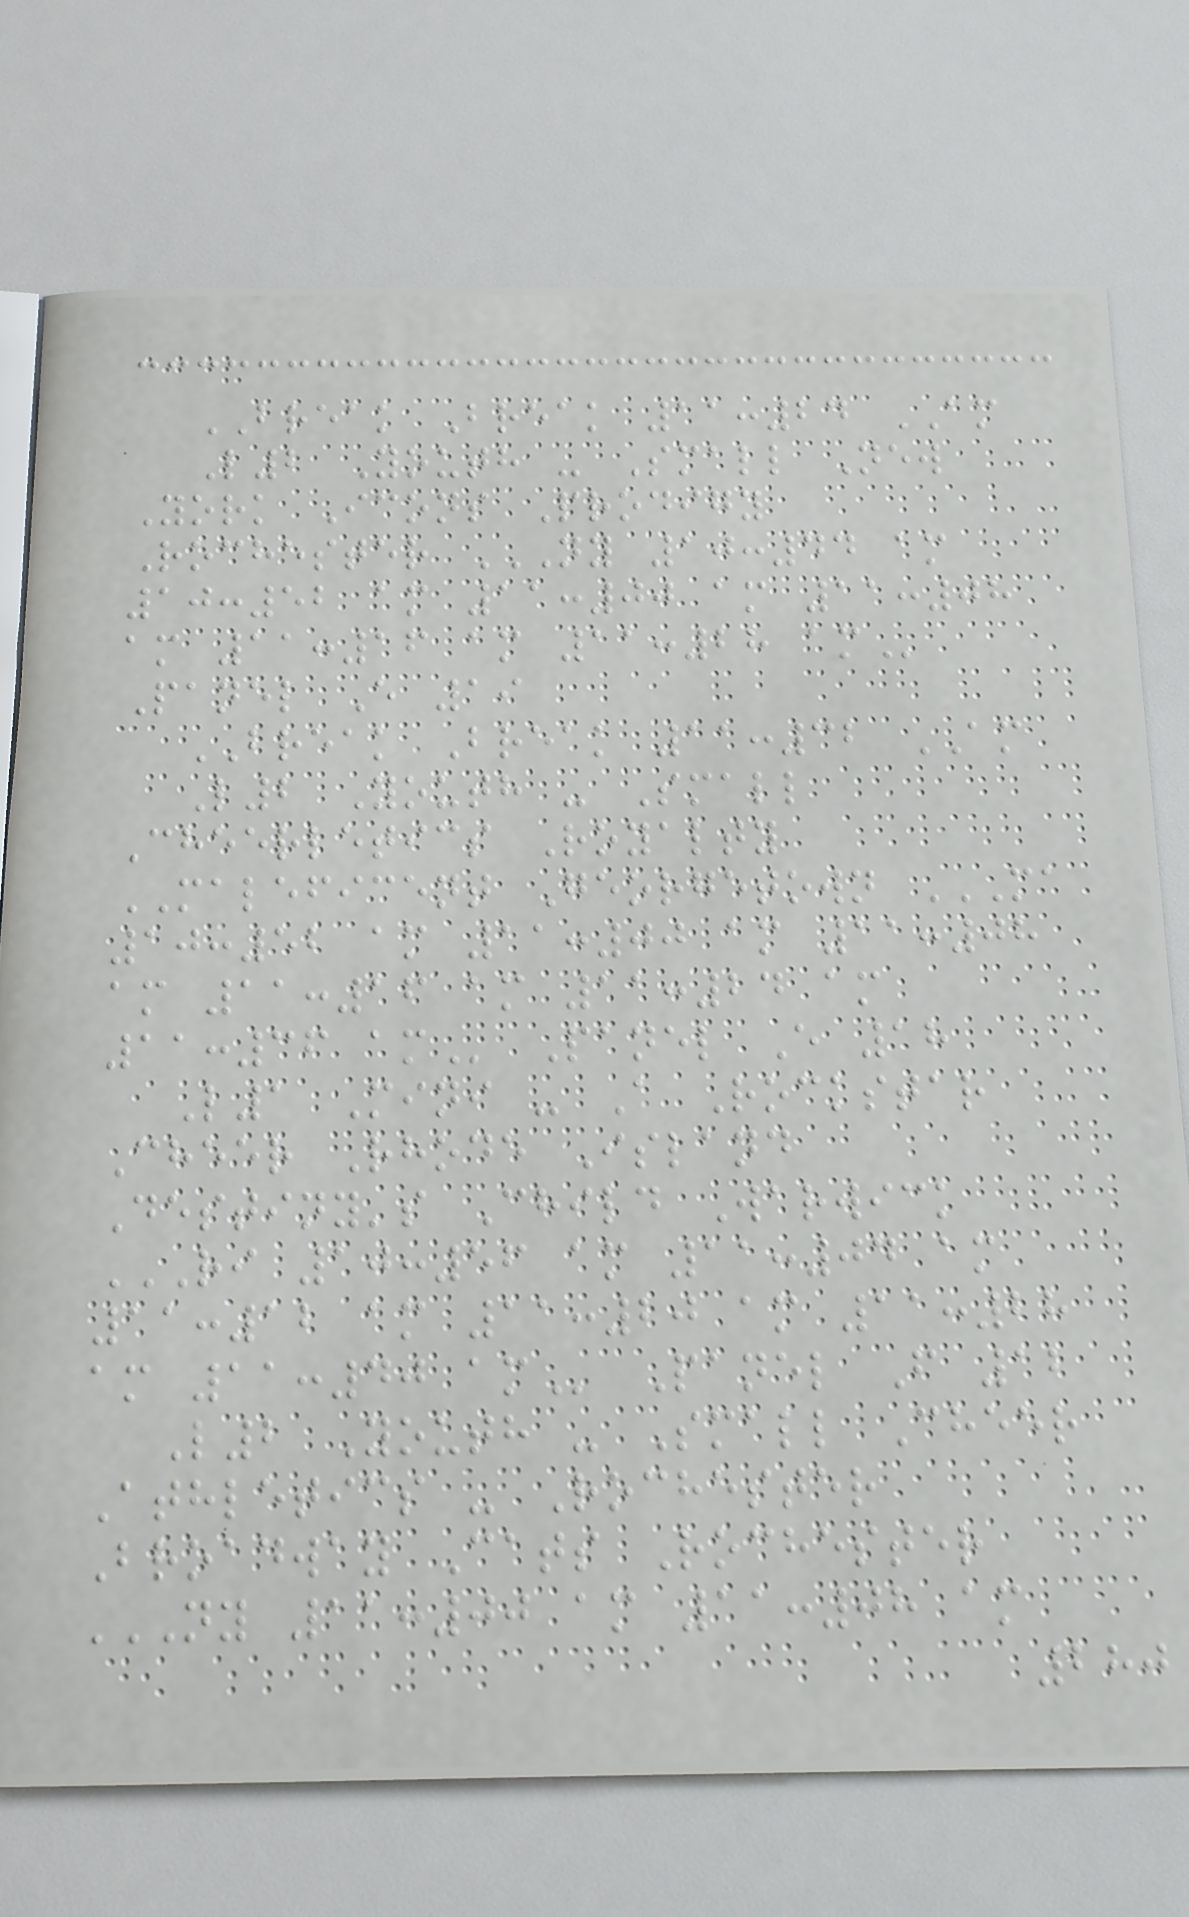BREAK Break 11:24 AM
L2 Youth - Small New
York Icons Prodigy
Rochester NY 10:44 AM
10:52 AM 11:00 AM 11:08
AM 11:16 AM 11:28 AM
Panel E 19
BREAK Break 11:32 AM
L2 Youth - Small
Cheerletics Royalty
MALEFICENT Georgetown MA
10:52 AM 11:00 AM 11:08
AM 11:16 AM 11:24 AM
11:36 AM Panel E 18
L1 Mini - A Rockstar
Cheer Rhode Island
Destiny's Child Warwick
RI 10:56 AM 11:04 AM
11:12 AM 11:20 AM 11:28
AM 11:40 AM Panel F 12
L2 Youth - Small Cheer
Athletics - Rochester
Broadway Cats Rochester
NY 11:00 AM 11:08 AM
280
